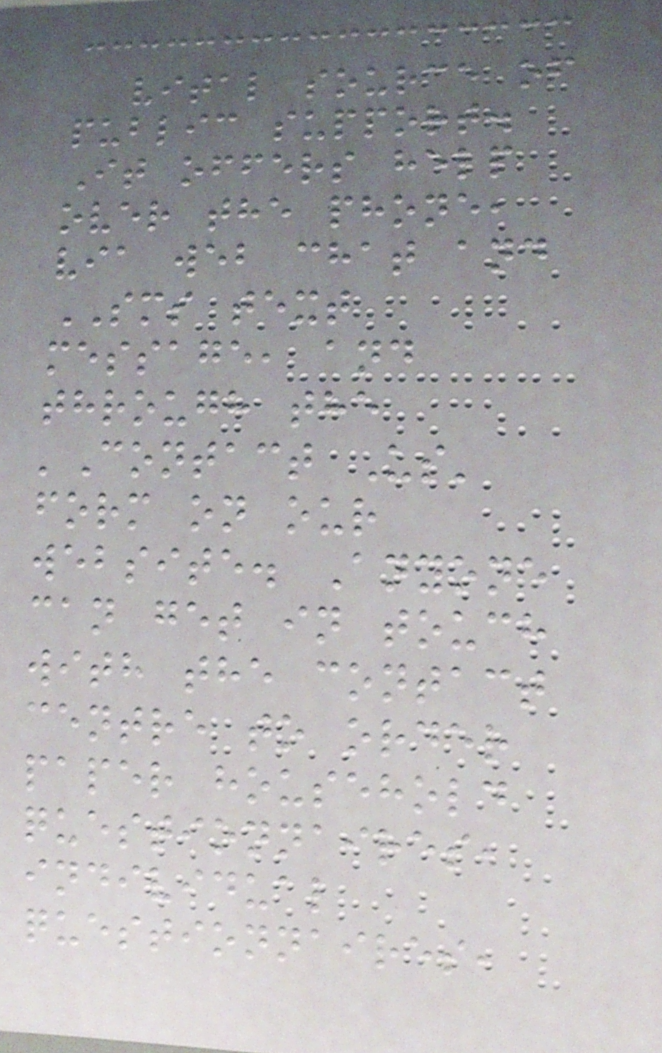vital source of
public support.
It offers help
over the phone,
via web chat and
SMS text
message, and
through the
'Contact Us'
form on our
website. Anyone
can get in touch
with the contact
centre to order
paper household
questionnaires,
individual
questionnaires,
